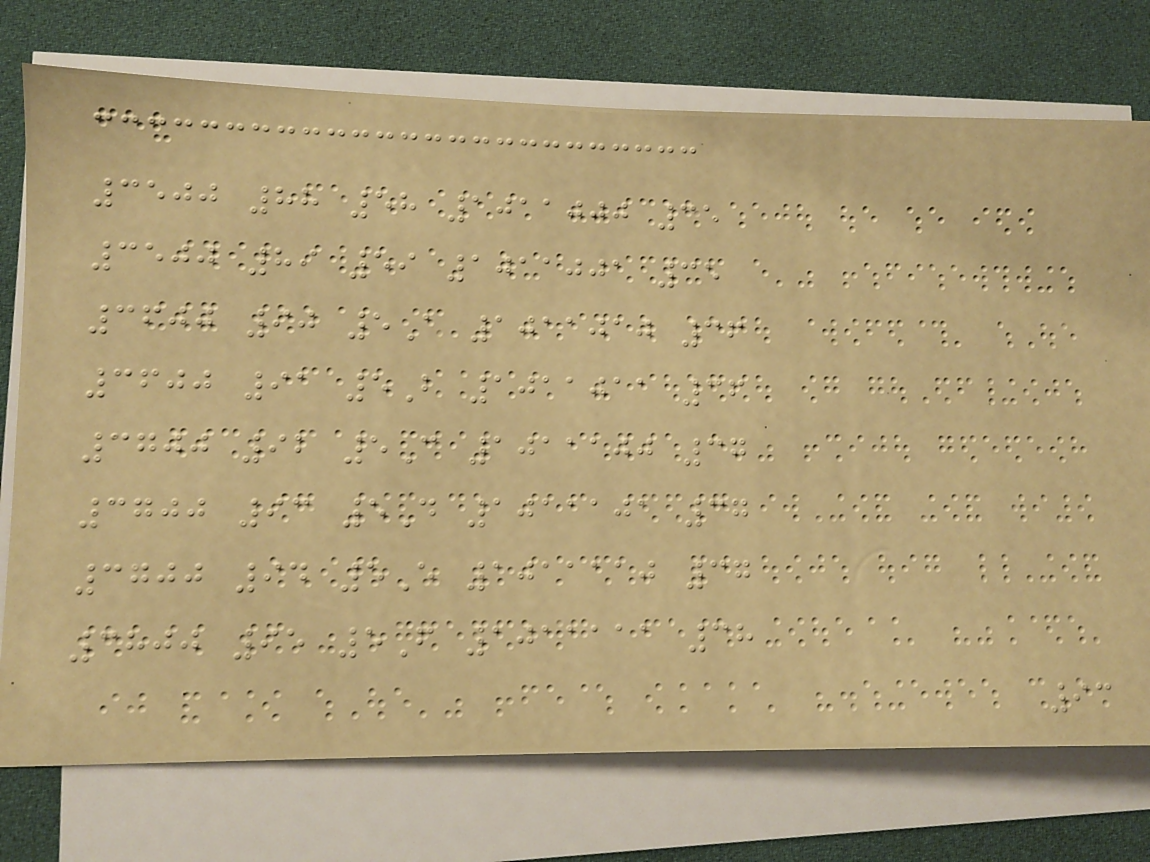3500 88 58 1011000 35
3500 89 59 1011001 35
3600 90 5A 1011010 36
3600 91 5B 1011011 36
3700 92 5C 1011100 37
3700 93 5D 1011101 37
3700 94 5E 1011110 37
3800 95 5F 1011111 38
93
